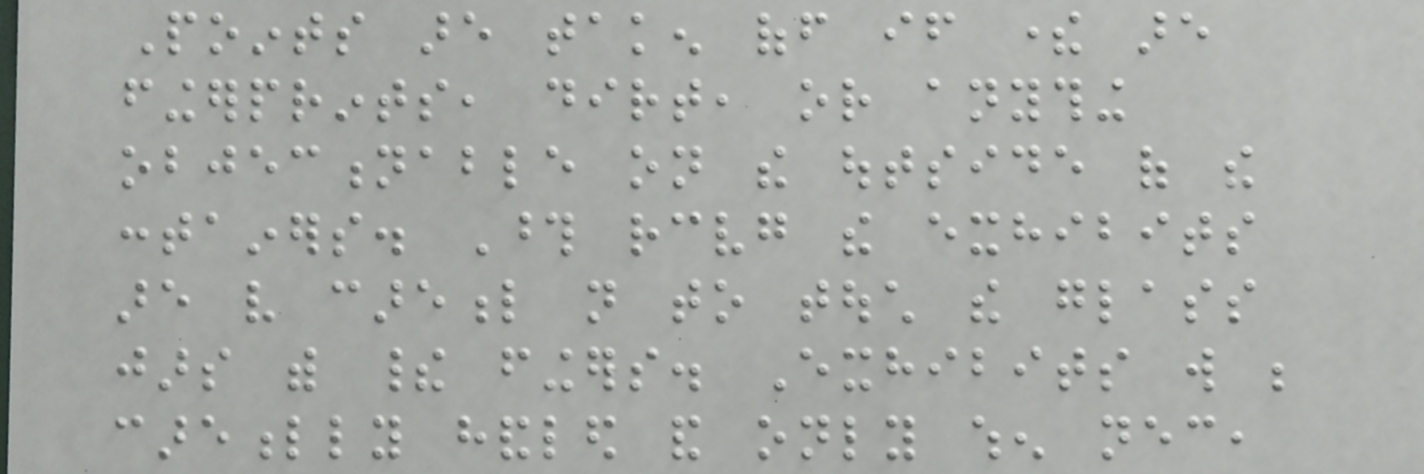Points are taken off if there are
fingerprints, dirt, or anything
objectionable on the outside of the
containers. Those receiving the exhibits
are very careful not to touch the glass
jars with their fingers. Exhibits will be
carefully handled and only when necessary,
